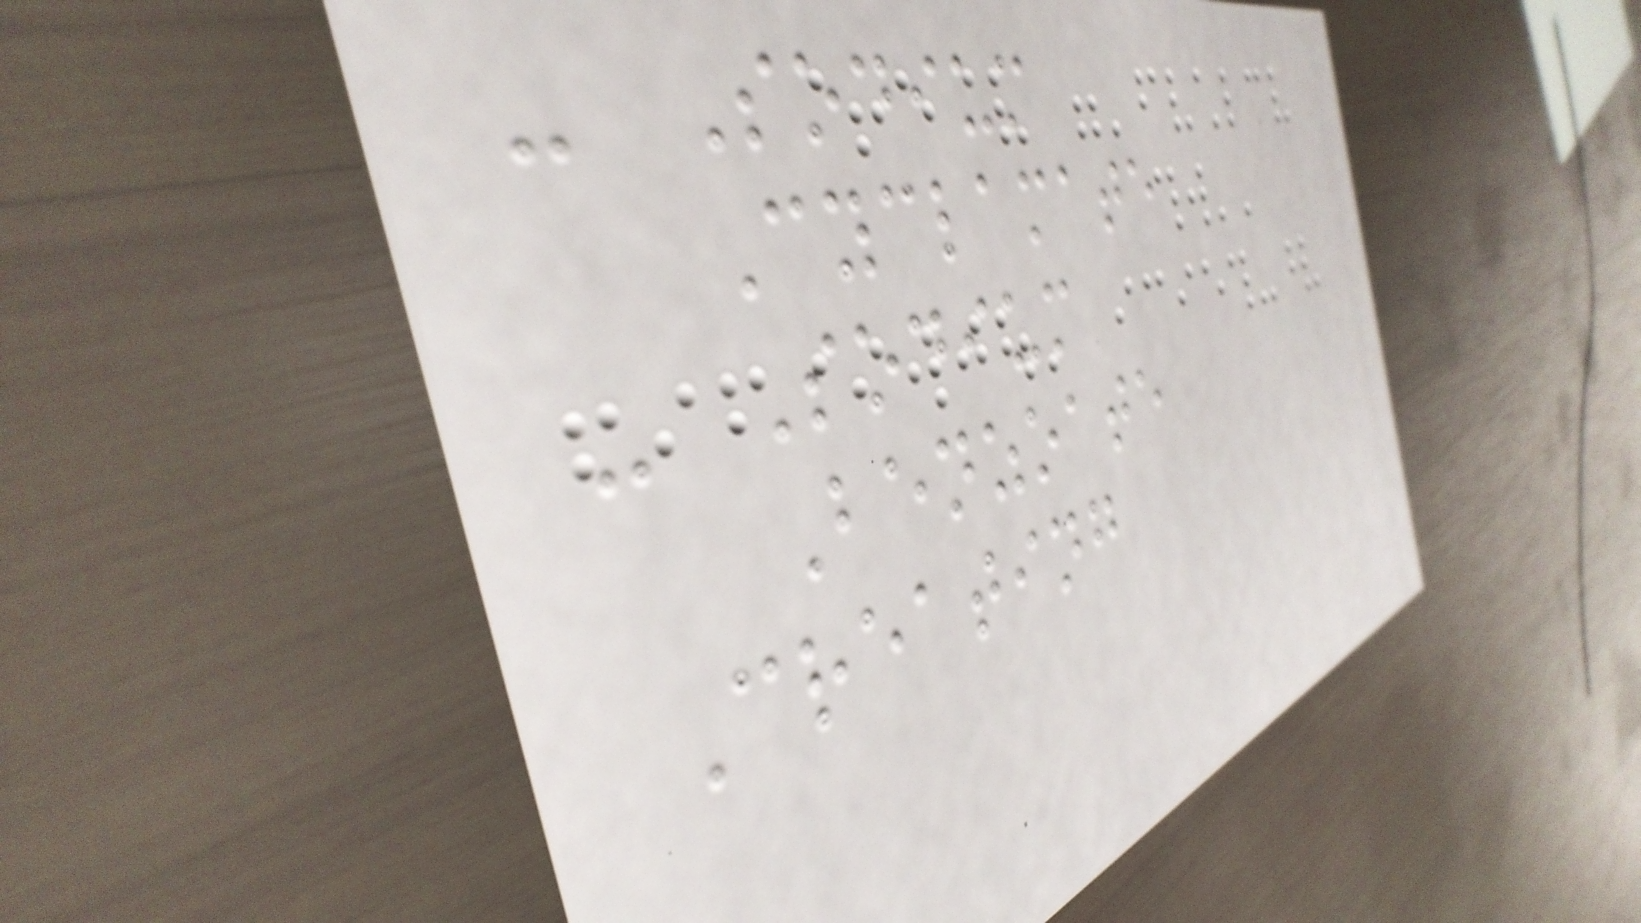- Sodium
Cyclamate
- Sodium
Benzoate
Creating
